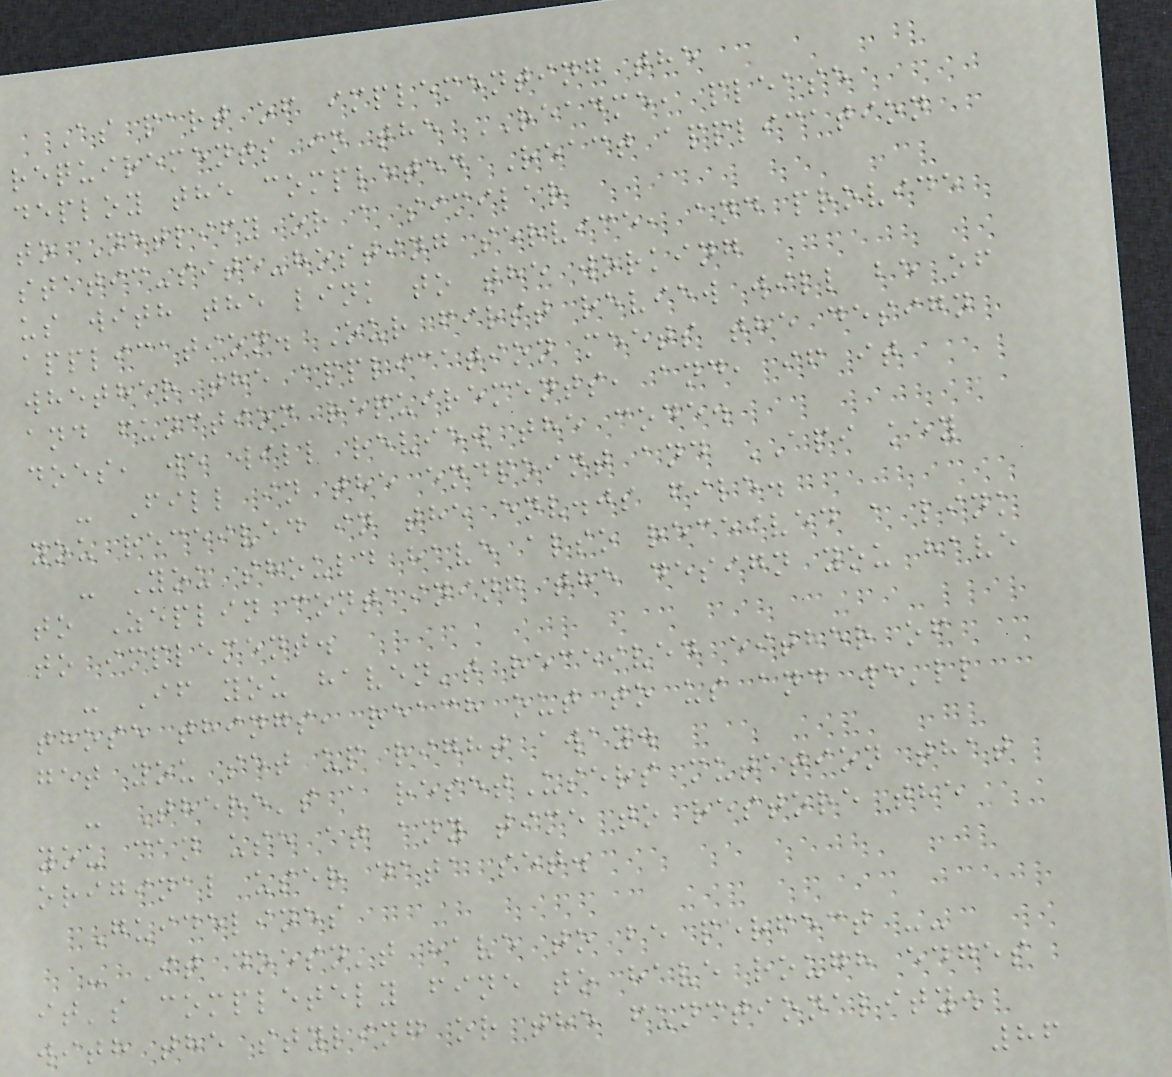As part of implementing the
requirements in the README, please
deploy the completed React application
to Netlify or a similar
static-site-hosting service, and provide
us with the link to the working
application. Our first review will be of
whether the application meets the design
and function requirements, and, if it
does, we will review the code.
- Fill in the endpoint and API key
you received in the env.js file.
- You should have also received a link
to Zeplin containing the design you have
to implement.
- If you haven't received either of
those things, reach out to us and we'll
get you set up right away.
- There's a resetUsers mutation that
you can use at any time to restore the
original user data set.
Guidelines
- It doesn't have to be perfect --
it's completely fine to have rough edges
with the styling or the functionality.
86
